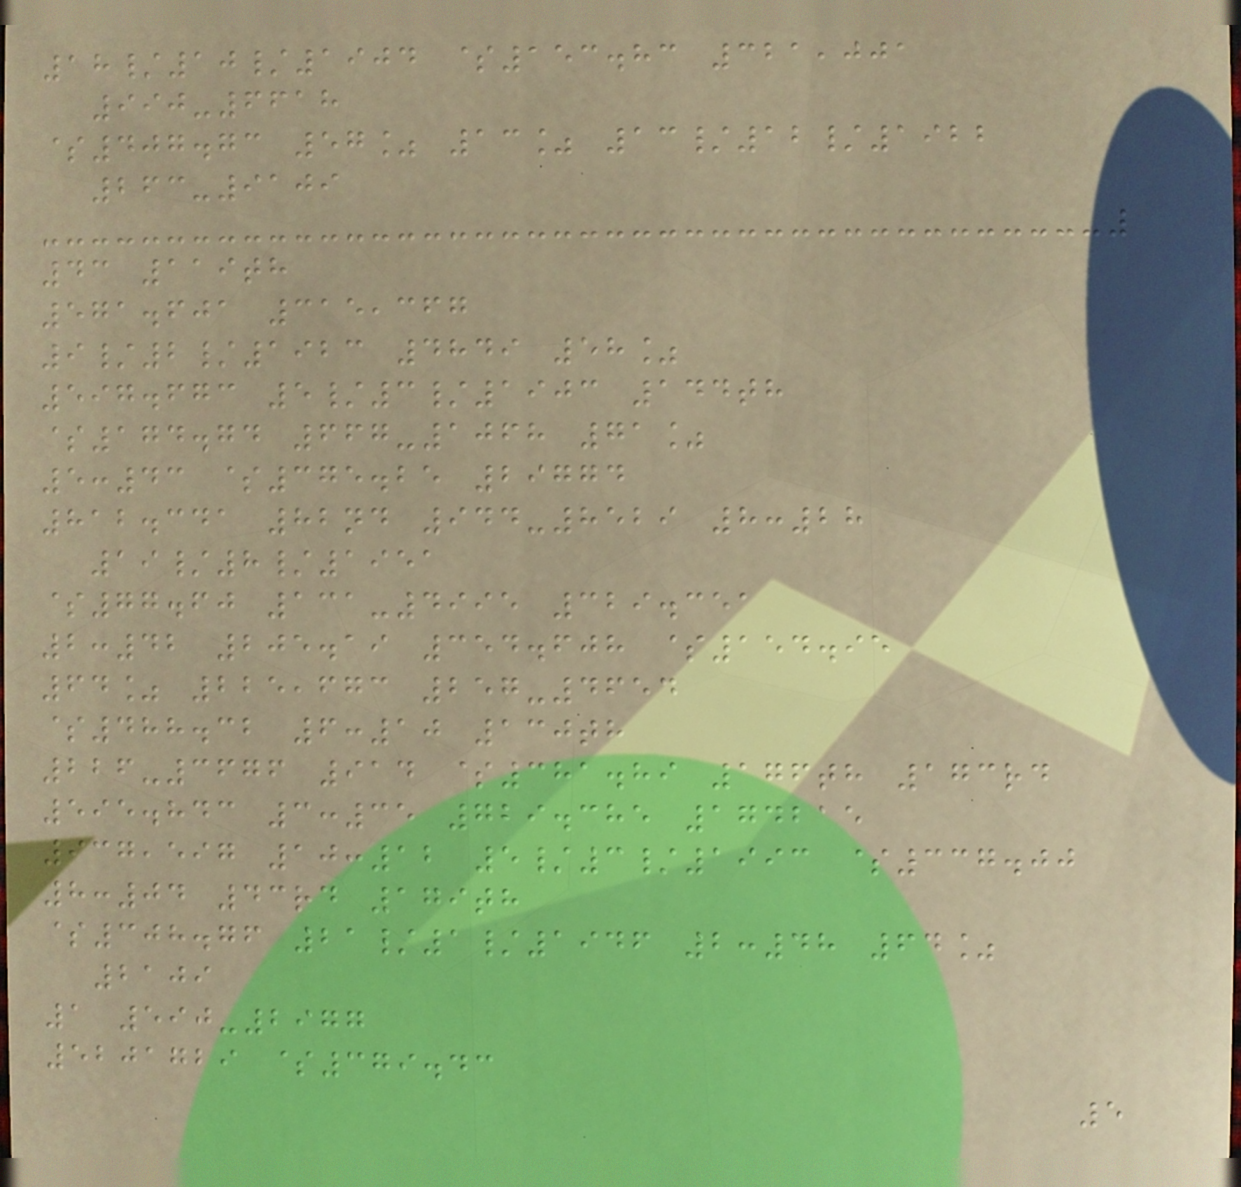18/10/1904 $153.83 321,001
990-6618
$407.73 57% 13% 13/12/1922
263-9109
43 119th
571.601 315,367
9/2/1923 4849 58%
597.673 5/3/1903 144th
$174.74 667-1068 71%
5:43 $375.25 29774
812.341 82nd 944-8529 8:28
19/8/1951
$77.60 131-4995 329.351
2:42 205.19 354.608 $154.95
64% 225,673 257-4654
$488.32 6:10 130th
226-3676 914 $381.89 176th 173rd
595.843 3:35 729.385 174215
937,597 10:12 5/3/1993 $337.00
8:04 43rd 179th
$308.76 21/1/1946 2:48 64%
2109
1 590-2977
5201729 $379.43
5
